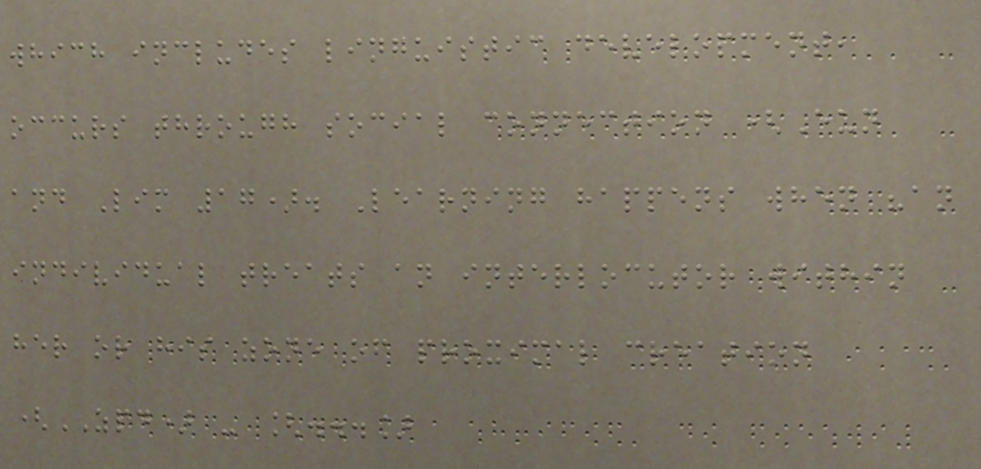which includes linguistic development,
occurs through social connection (Eun
and Lim 17). Learning happens when "an
individual treats an interlocutor within
her or his zone of proximal creation
(ZPD) - [...]
